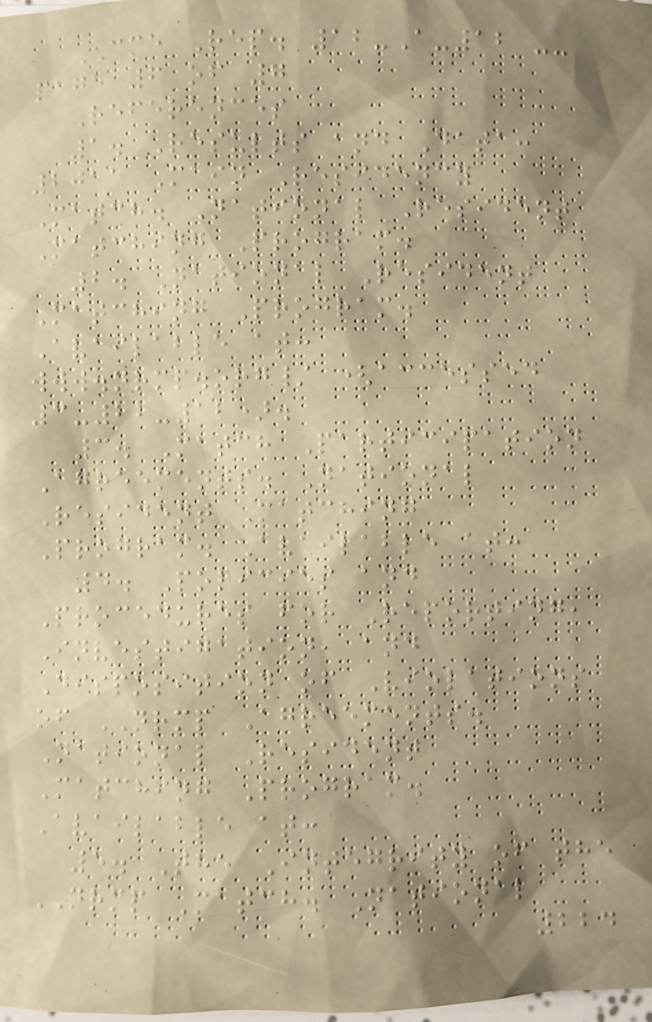CME Rep. 12-A-12 --
page 6 of 7
References
1. Results and Data:
2011 Main Residency
Match. National Resident
Matching Program.
2. National Resident
Matching Program.
Available at:
www.nrmp.org/ (accessed
3-22-12).
3. Match Participation
Agreements. National
Resident Matching
Program. Available at:
4. Policies and
Procedures for Reporting,
Investigation, and
Disposition of Violations
of NRMP Agreements.
National Resident
Matching Program.
Available at:
5. The Integrity of the
NRMP Match. National
224
